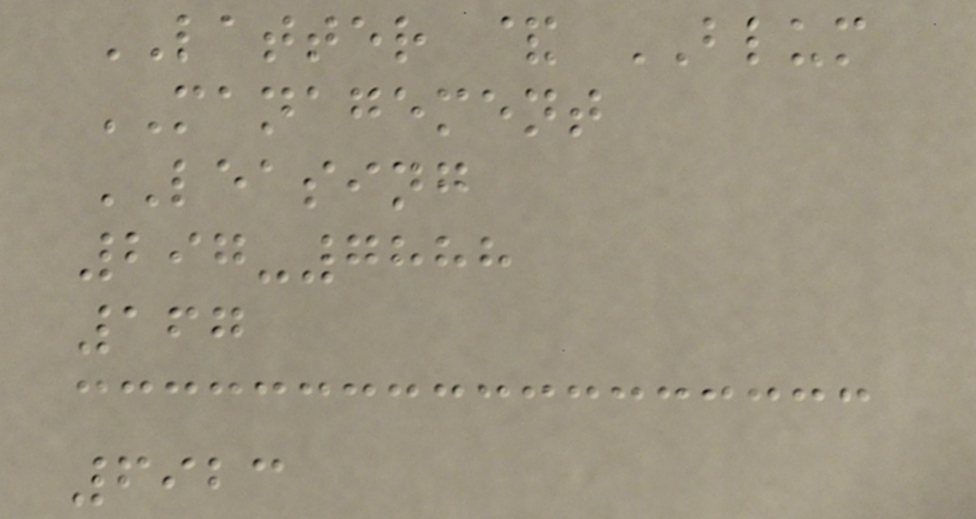LATTER & BLUM
MANAGEMENT
LEASING
297-7888
167
6923
